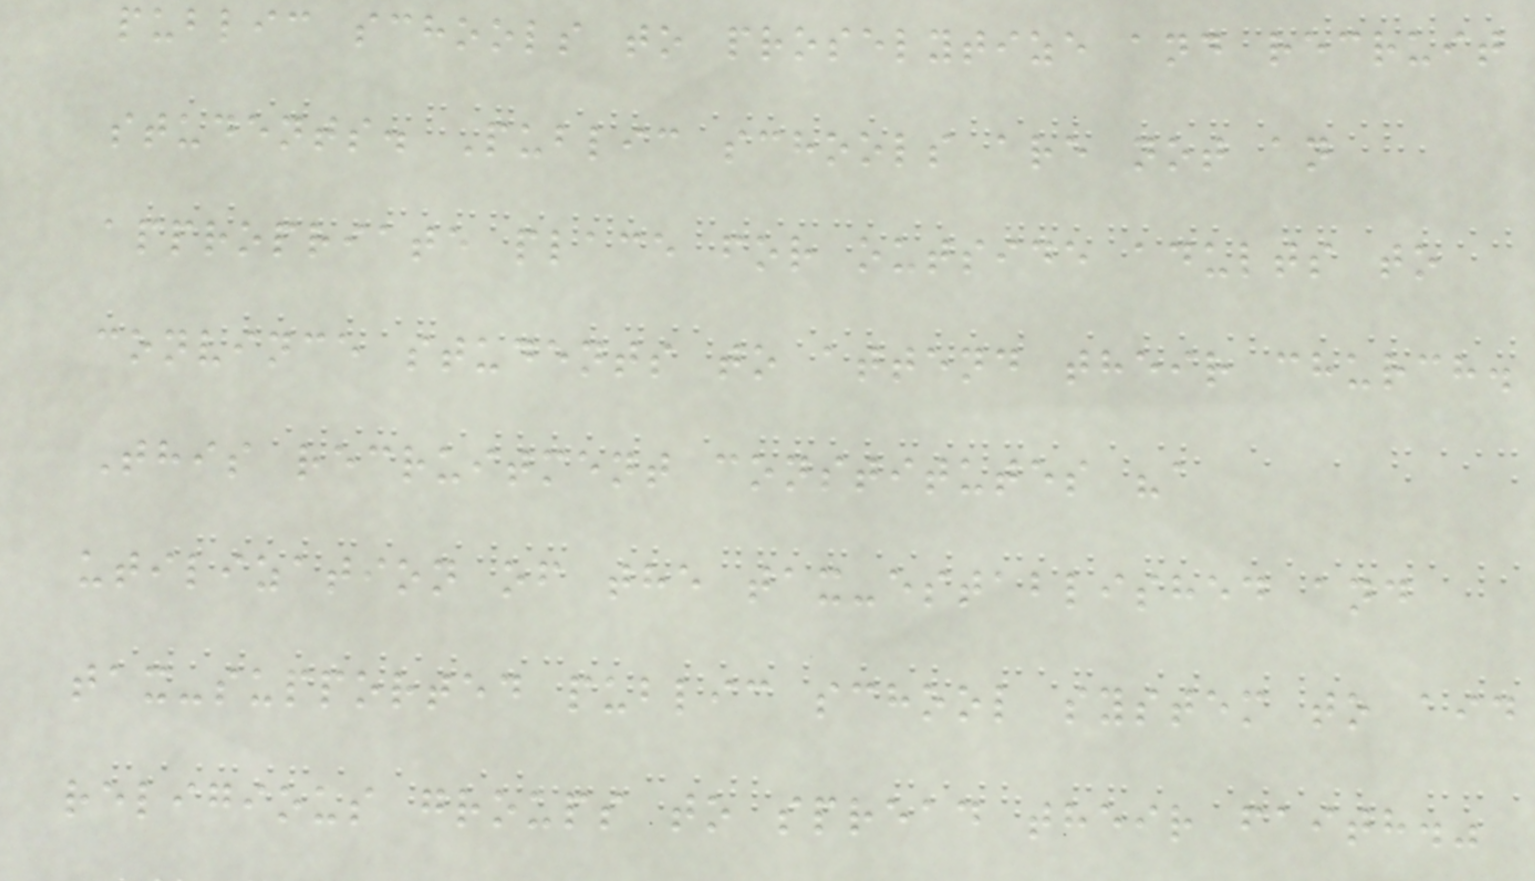public schools to proselytize and recruit
students. Public schools are not an
appropriate place for outside adults to
convince students to attend their church.
This recruitment constitutes "a
utilization of the tax-established and
tax-supported public school system to aid
religious groups to spread their faith."
